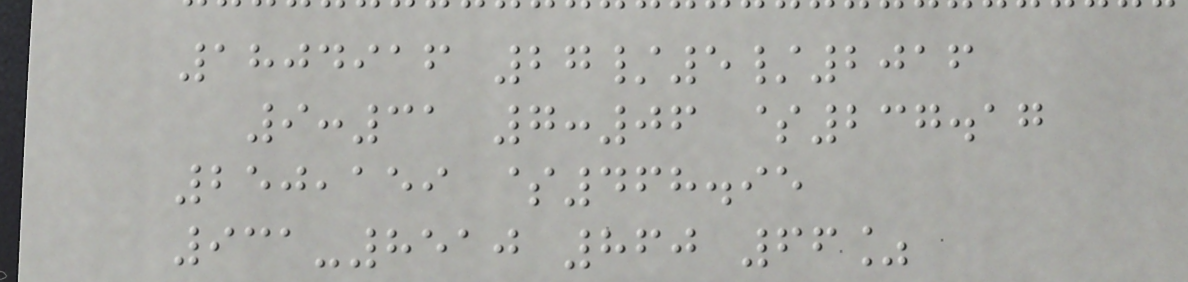1804916 27/5/2016
9:31 7:06 $237.17
250,159 $468.95
931-8510 860 66%
